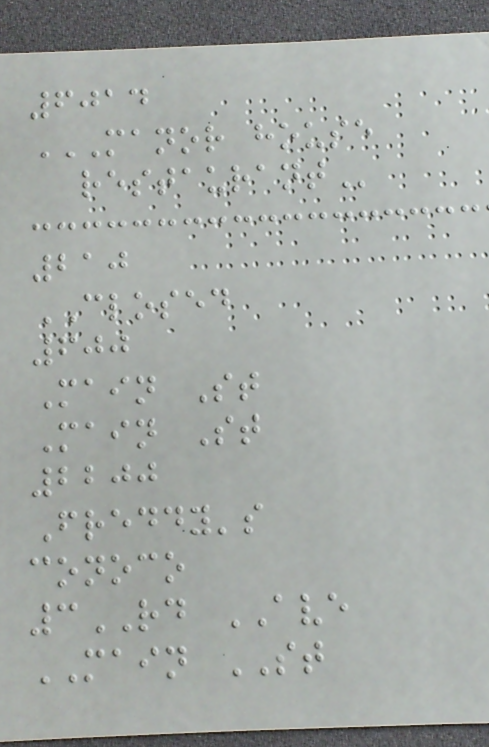6014
MANOR HOUSE
RESTAURANT
210
CLOSED
600
Main St
Main St
2200
Freddy's
conoco
3RD AVE
MAIN ST
